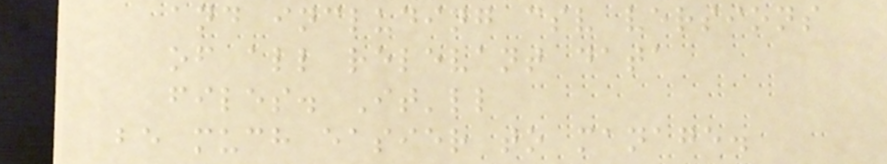and including csv versions
of all relevant data
files. It'll
be much easier to manage.
